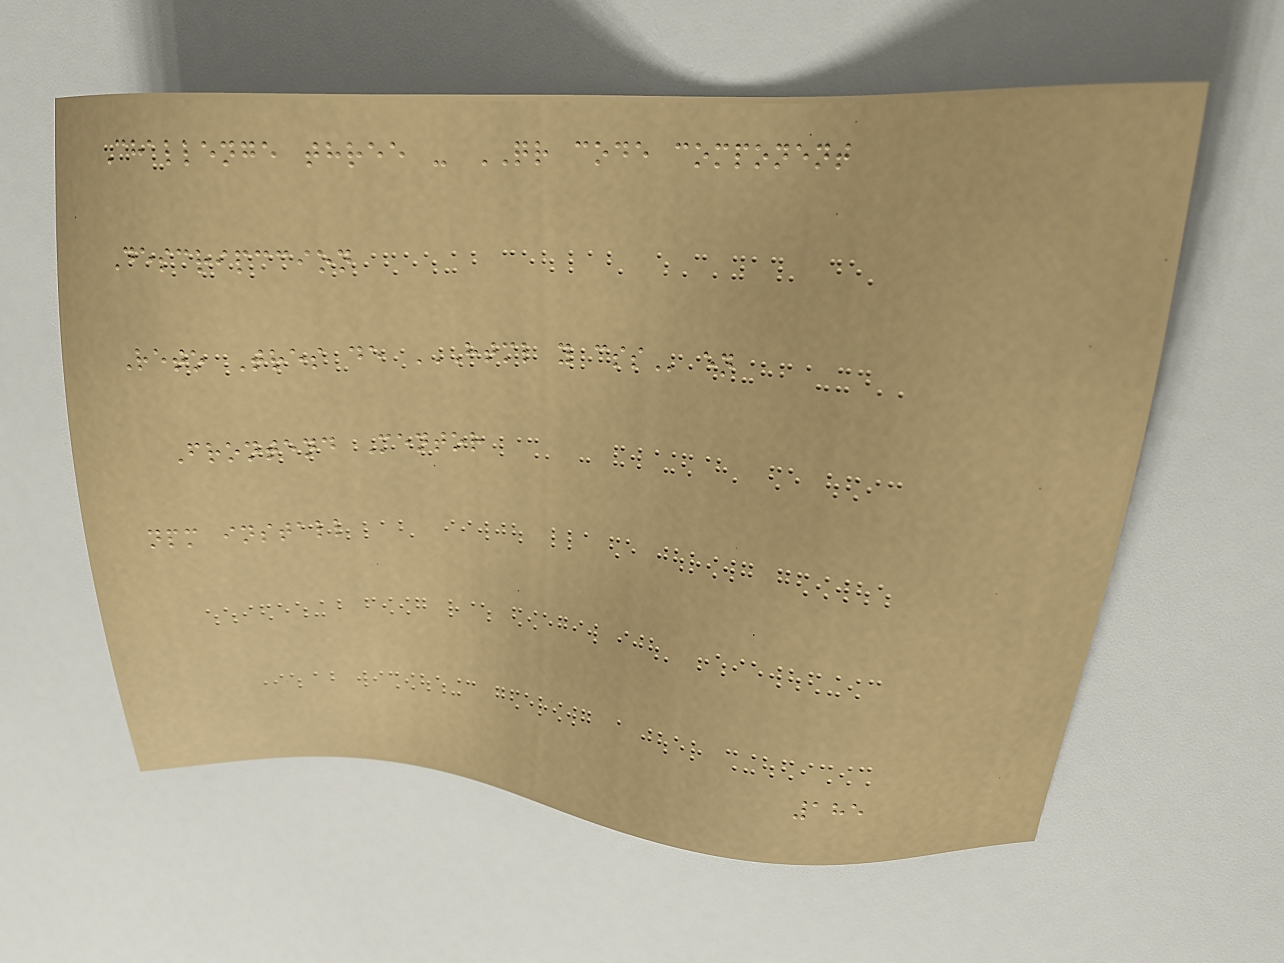Challenge three - QR code component
Descripccion
Reto Tres de HTML Y CSS en
Frontend Mentor
npm install
185
